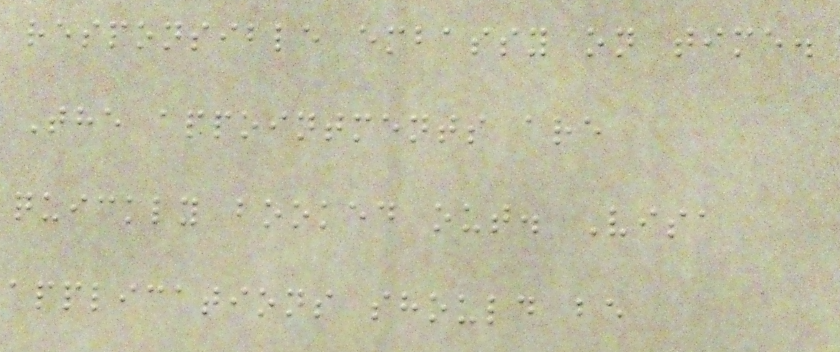responsible embassy on time.
The appointments are
quickly booked out. Visa
applications should be
